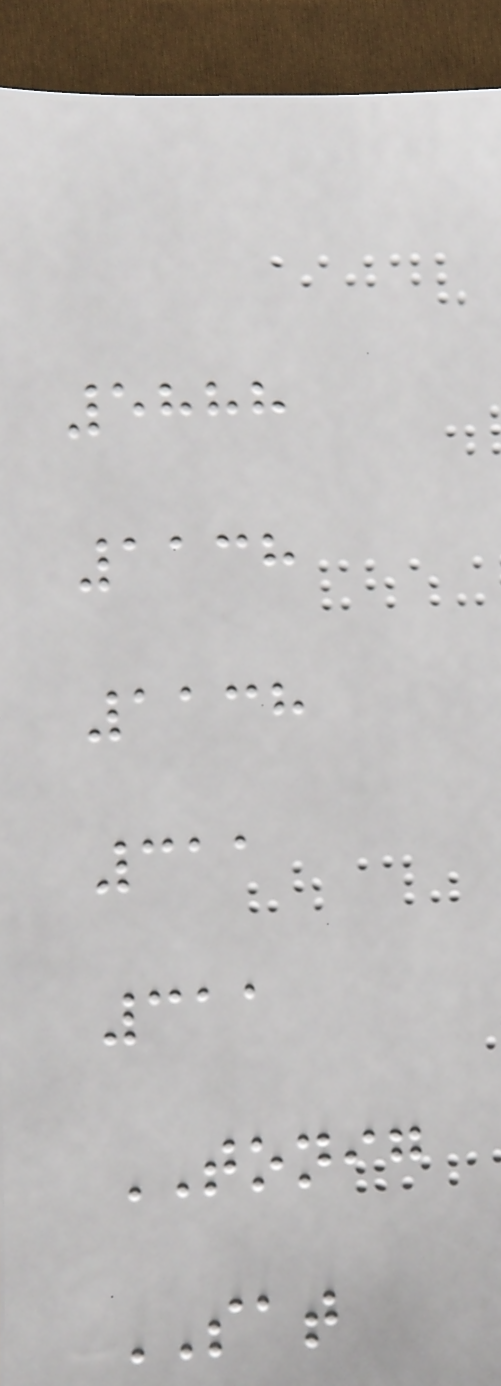5888
1138
1138
311
311
TONIG
SAT
